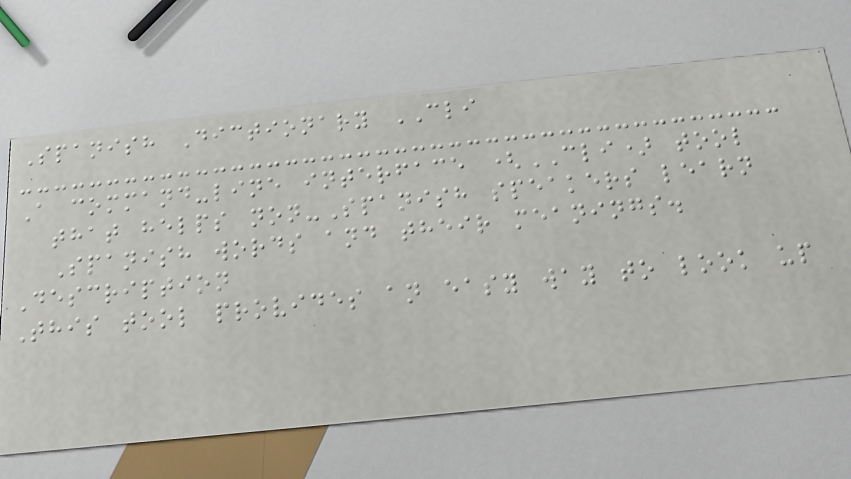Spanish Dictionary CLI
A command-line interface (CLI) tool
that helps non-Spanish speakers learn
Spanish words and their meanings.
Description
This tool provides an easy way to look up
